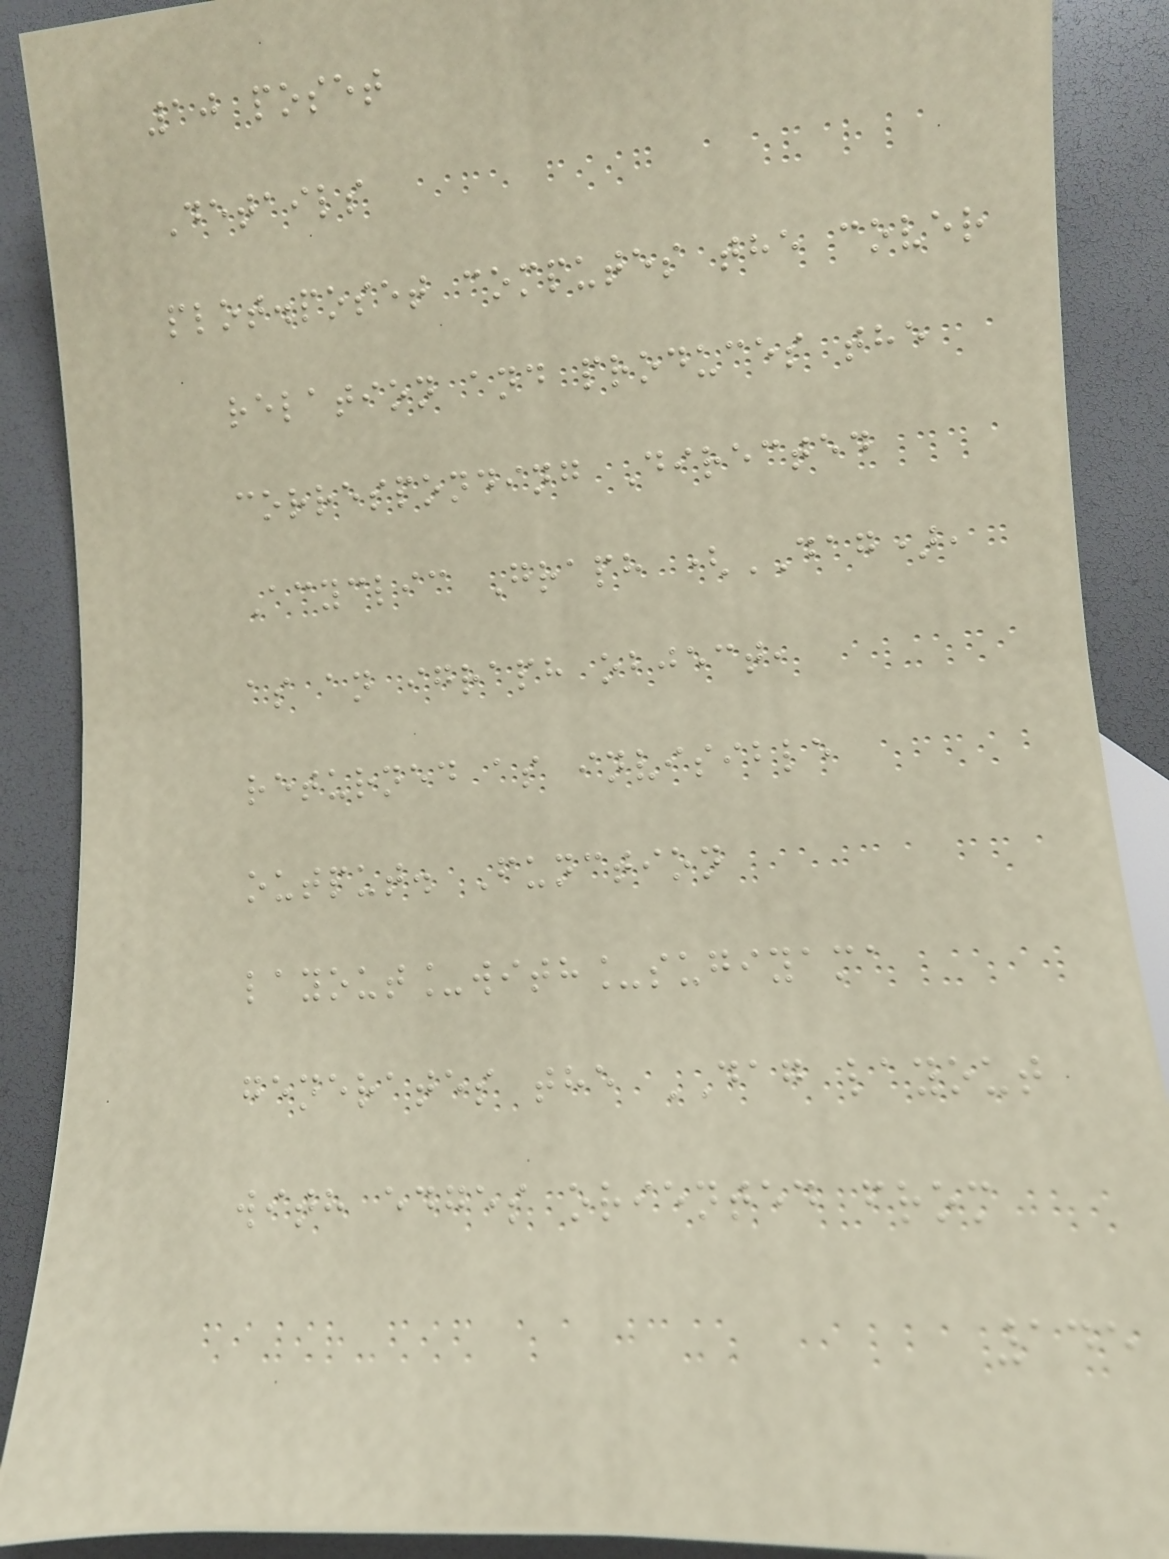10 poset
Details
plot.poset computes the cover
relation and produces the
corresponding Directed
Acyclic Graph (DAG),
as an igraph object,
returned as invisible
output. Function
layout_with_sugiyama
generates the DAG layout
with edges oriented from
145
